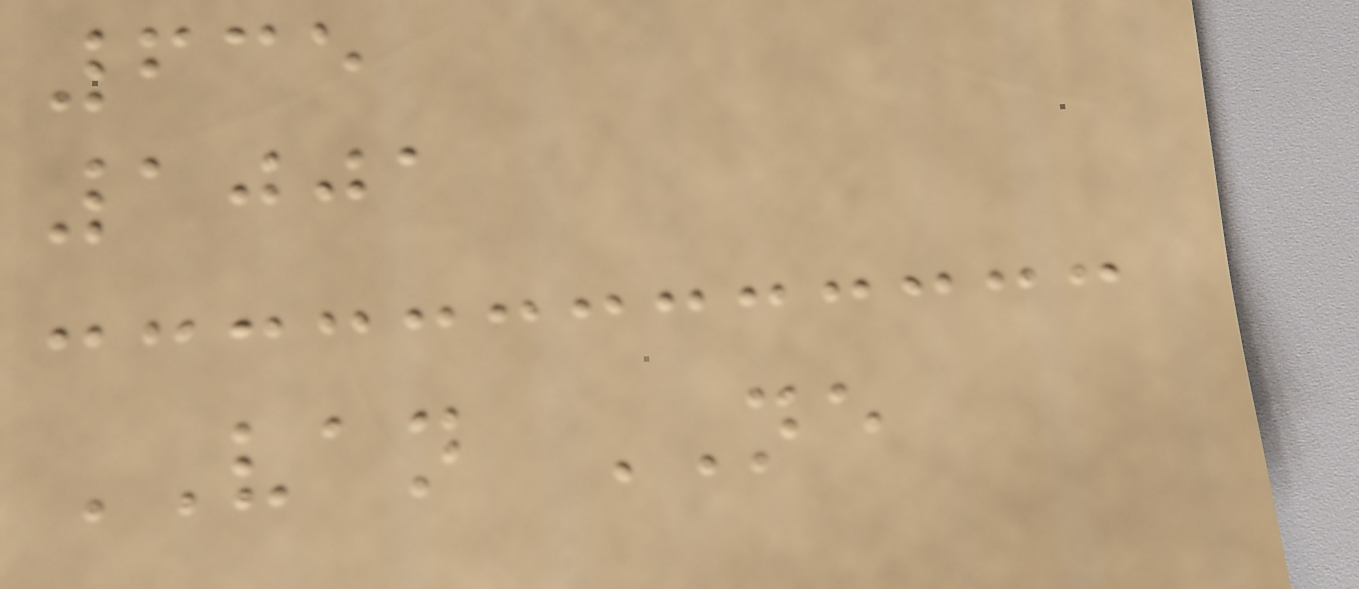635
1001
VAN NE
